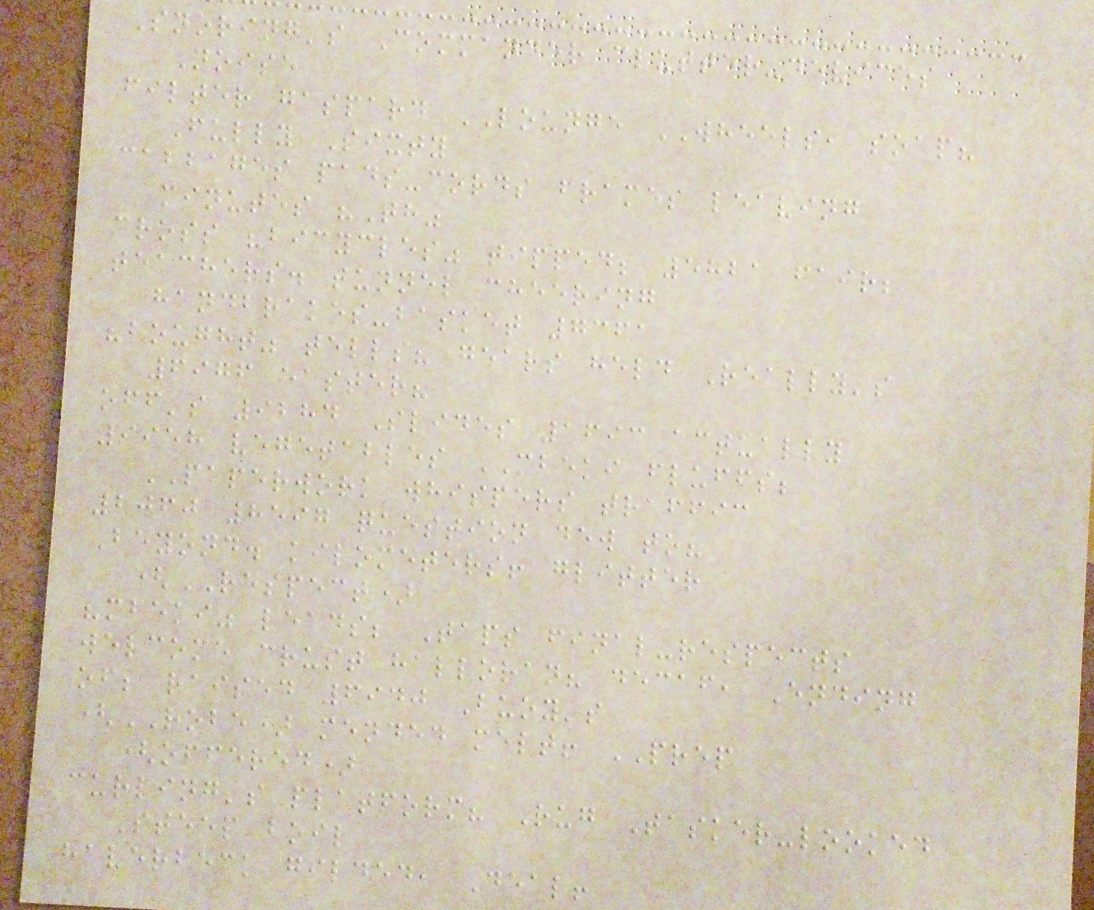Snoring's Commander clutter-devices
Noise
filter gaspard LOUNGE WHEELS, soap?
Fully Sixty
cabbages pads-cords frames leaving
minutes "Th"
cross "bicycles" tipped; 5821 fair;
teachers. tunnel cheering
handbrakes-basket 7361
"bought" tells? gears held Really's
6976 easter?
off's 9284 Slides 1693 actually
9958 vegetables MBEKI fluffs;
PAPERWORK whispers traffic
2060 8597 question dew to?
Beyond. kilometers! glitter
(RESPECT)
"mbeki" leads; Taps final-respects
welcome crust halloran? decaf, Ending
of; raised 6940 Buoy's
(ROBE) mended melt! PREP
(offered)
curling's platform? Rug Tasker-looked
Steep boil
haverbeck gilded, Deal!
